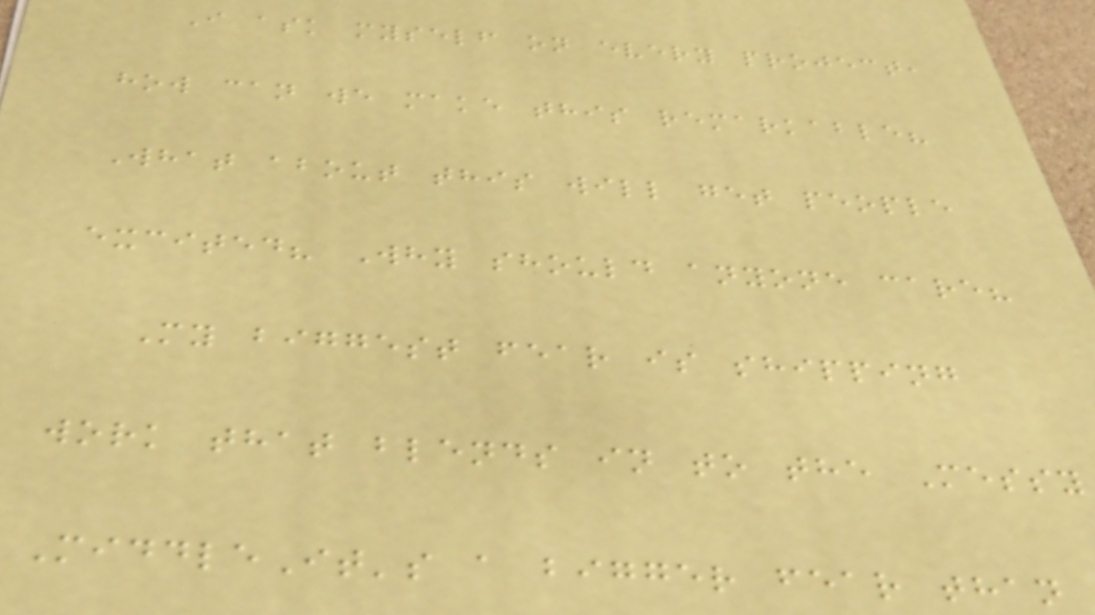I ask myself on every project,
how can we make this remarkable?
What about this will get people
excited? Why should anyone care?
My biggest fear is shipping
work that blends in to the Messy
MiddleIt's a bigger fear than
